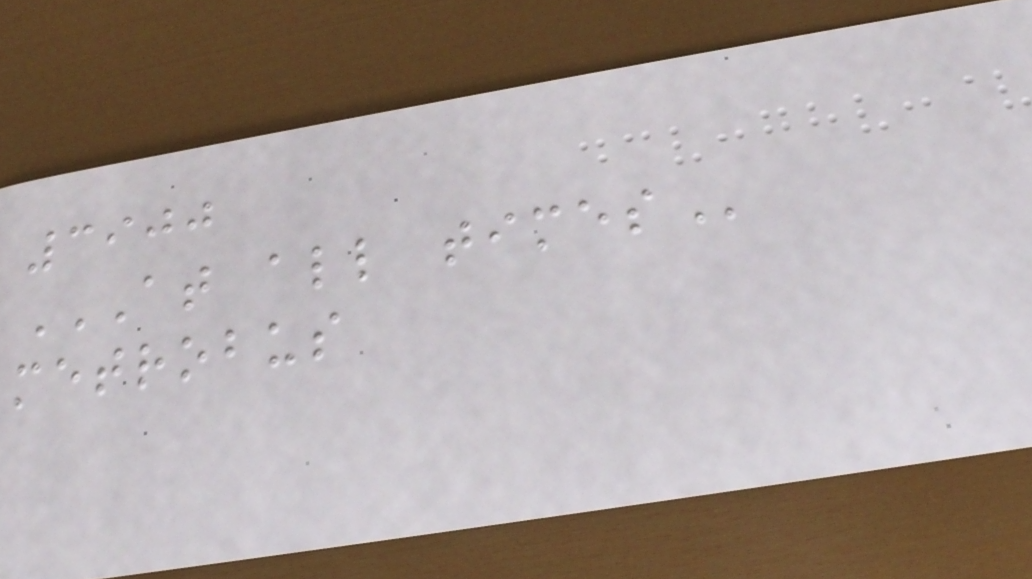3900
AT ALL TIMES
metrobus
